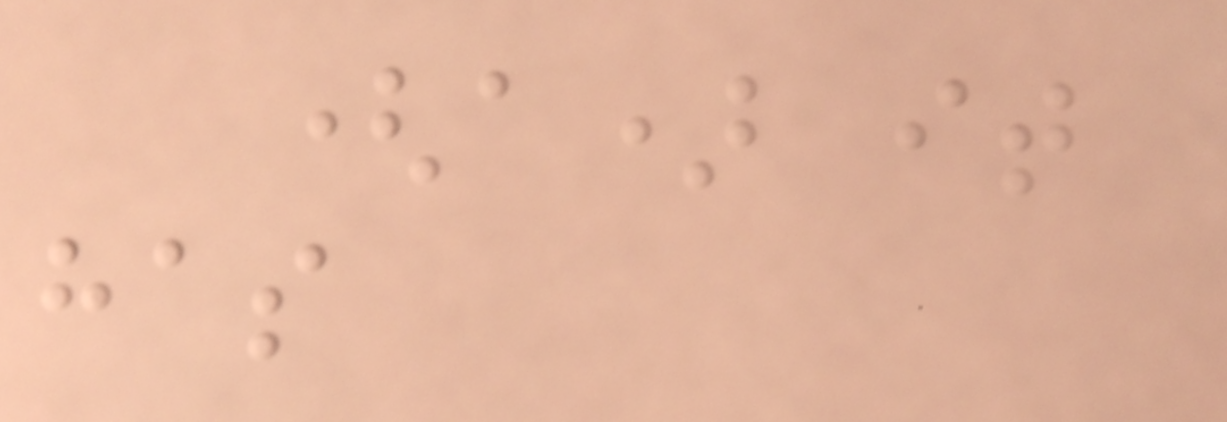(a) it
has
